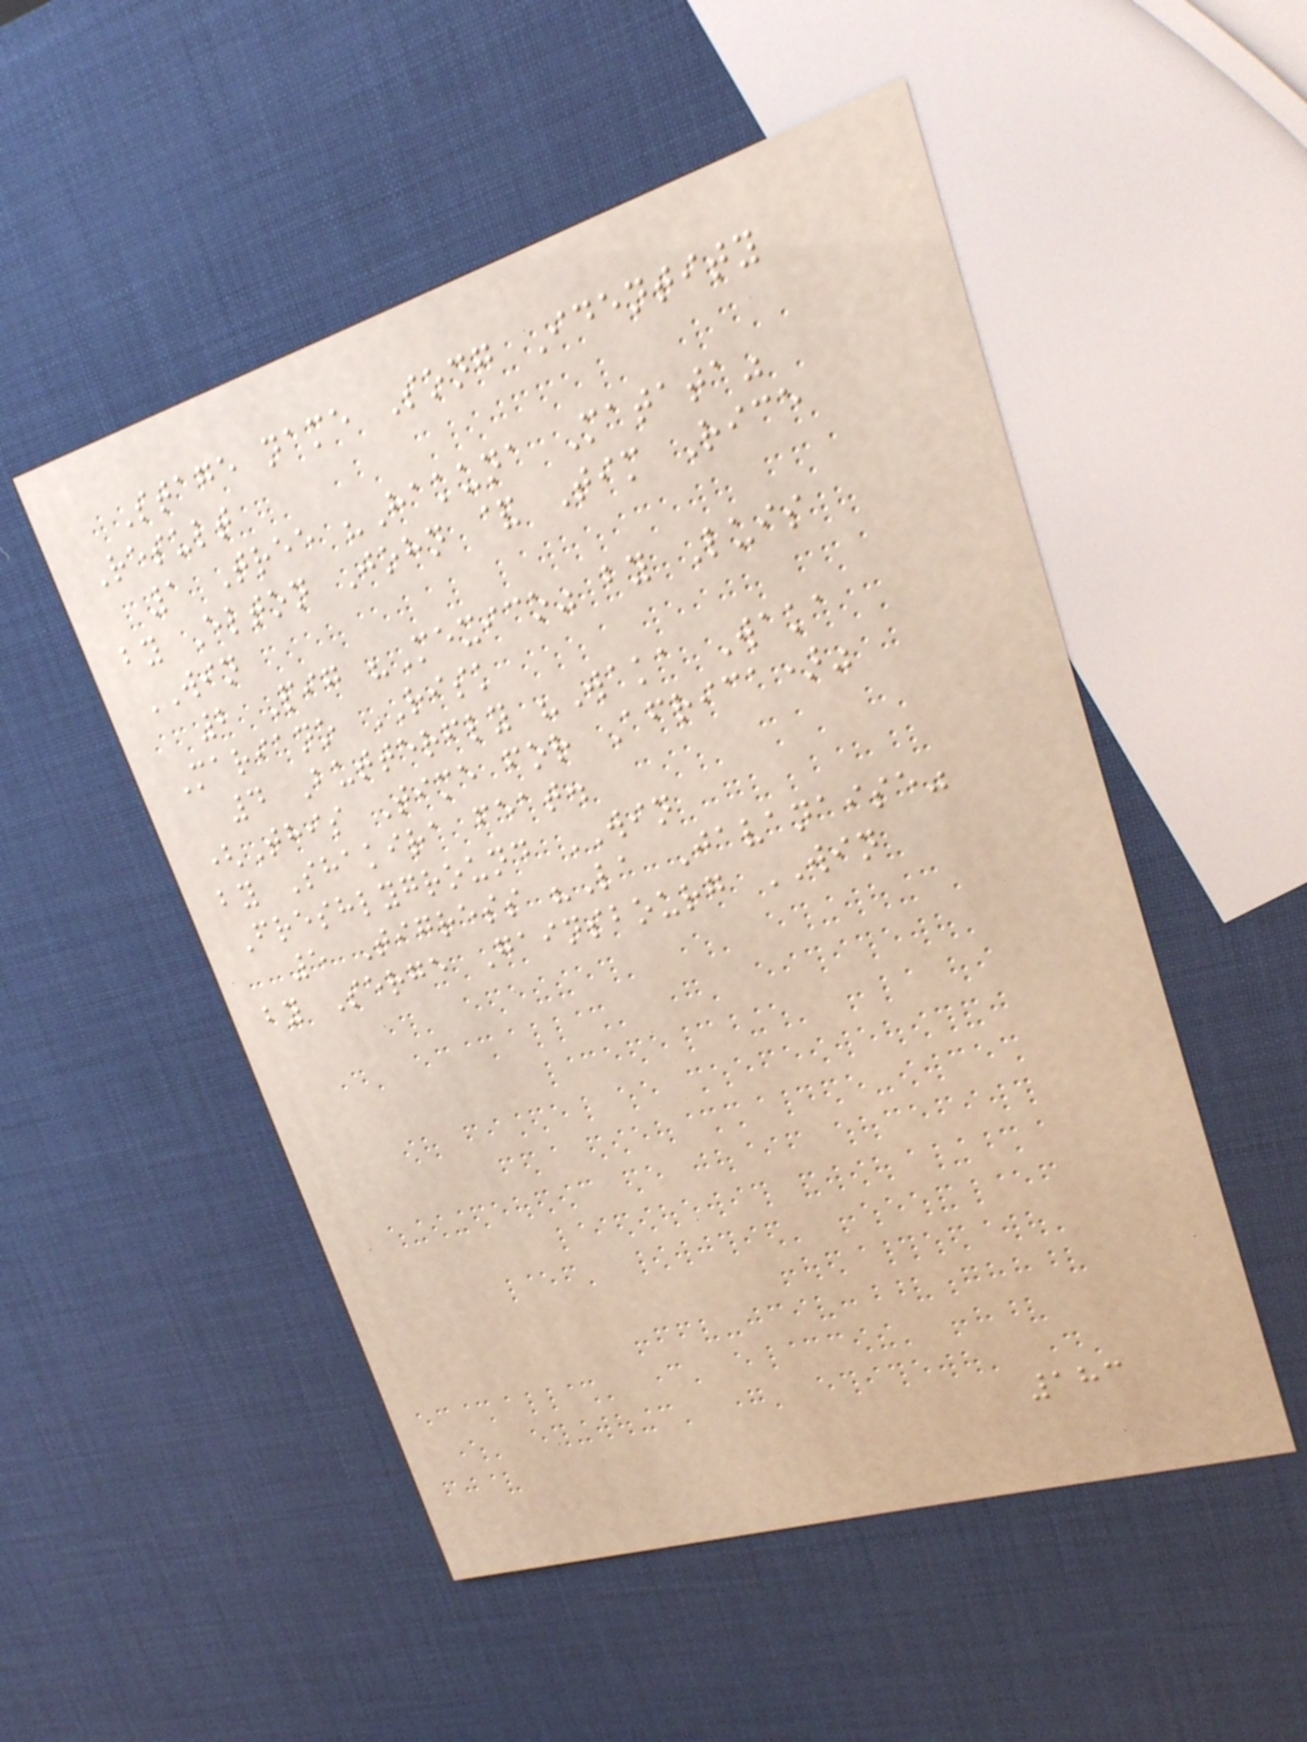Stage name Song Identity
Result
1 Tree "Hakuna Matata"
by Elton John & Tim Rice
WIN
2 Pig "Mexico" by Luis
Mariano RISK
4 Butterfly "Waka Waka
(This Time for Africa)"
by Shakira feat.
Freshlyground WIN
5 Tigress "La Javanaise"
by Serge Gainsbourg WIN
183
